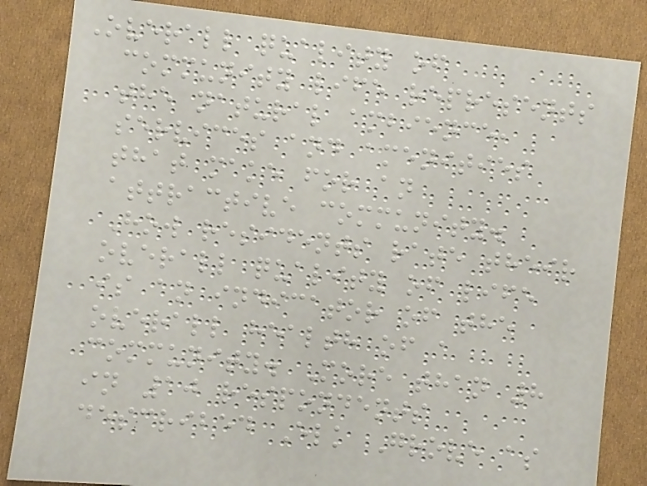Overall quality of
community life represents
the natural ambience,
services and amenities
that make for an
attractive community.
How residents rate their
overall quality of life
is an indicator of the
overall health of a
community. More than 8
in 10 respondents
described Elk Grove as
